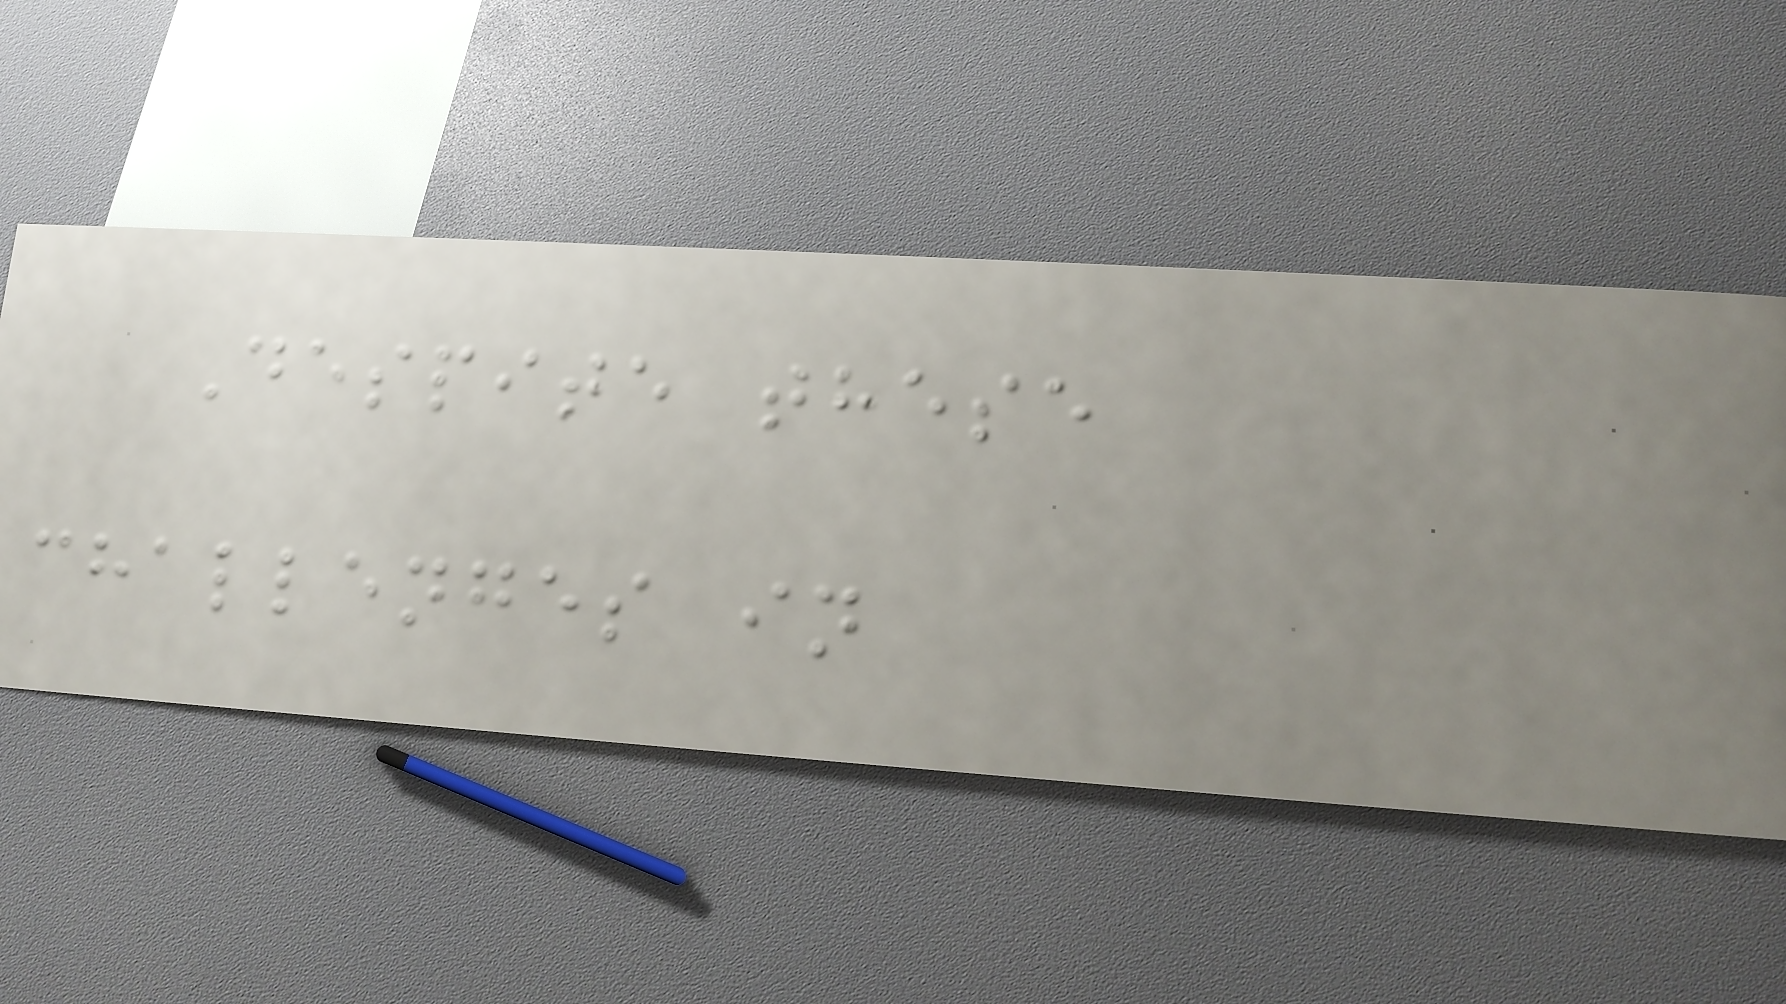Despite these
challenges in
